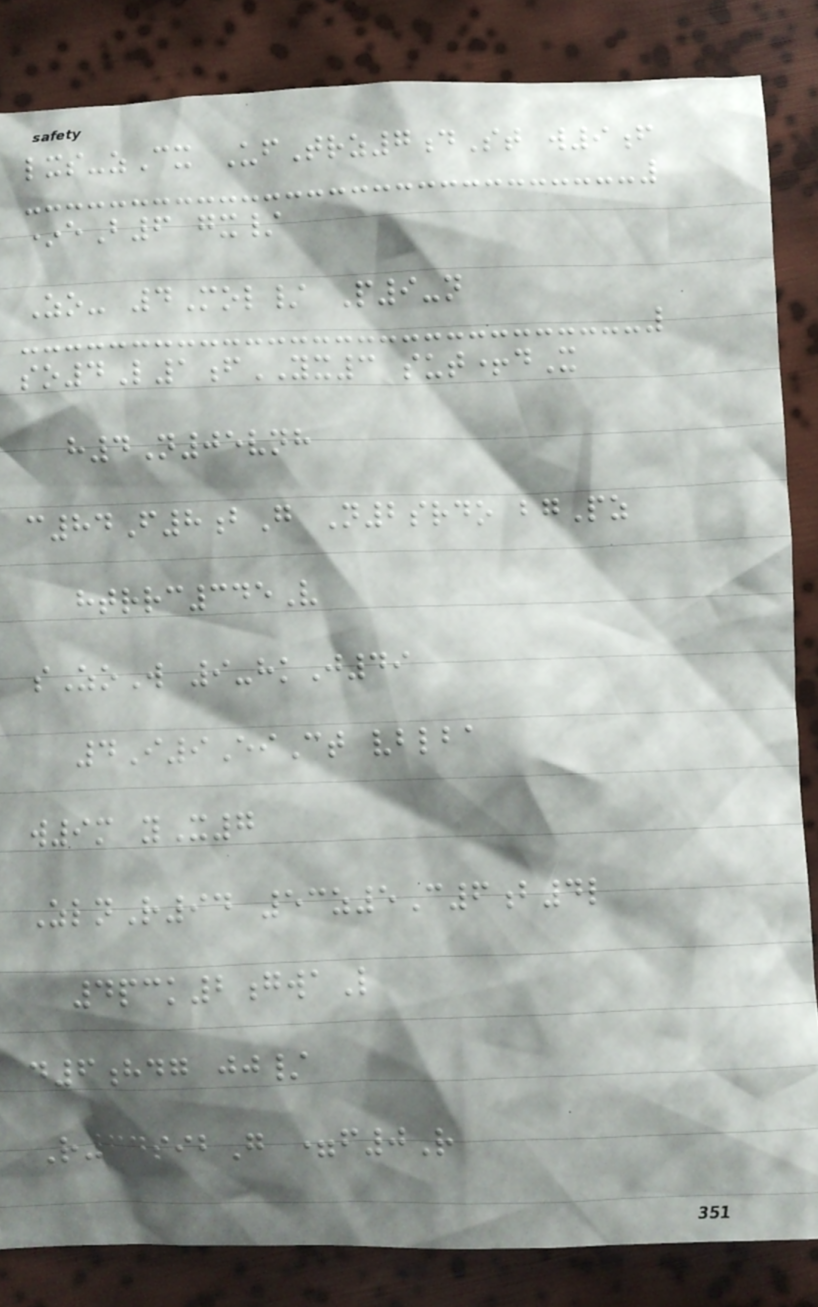lxs-zCx UfTrz7dSt w9f
*eB6 gx/
Zo- 4Mol/ P9-n
so4L1fYX3 sut+dX
h4N05vnh
c84F8bG N2srdo bgPz
htrrc345V
sZoW 9-hkJ49
4I9EiCt vblba
w9m yX7
ZlnR94 53z5C6b4l
4pck2gwaL
d6hdg jj/
R64sibG =f0R
